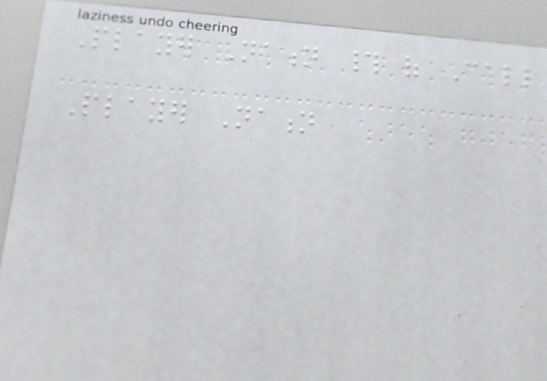Player Nation # of Call
Player Nation
